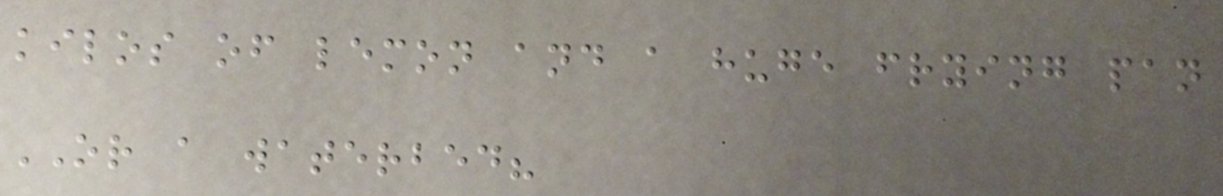kilos of lemon and a huge frying pan
OR a waterbed?
